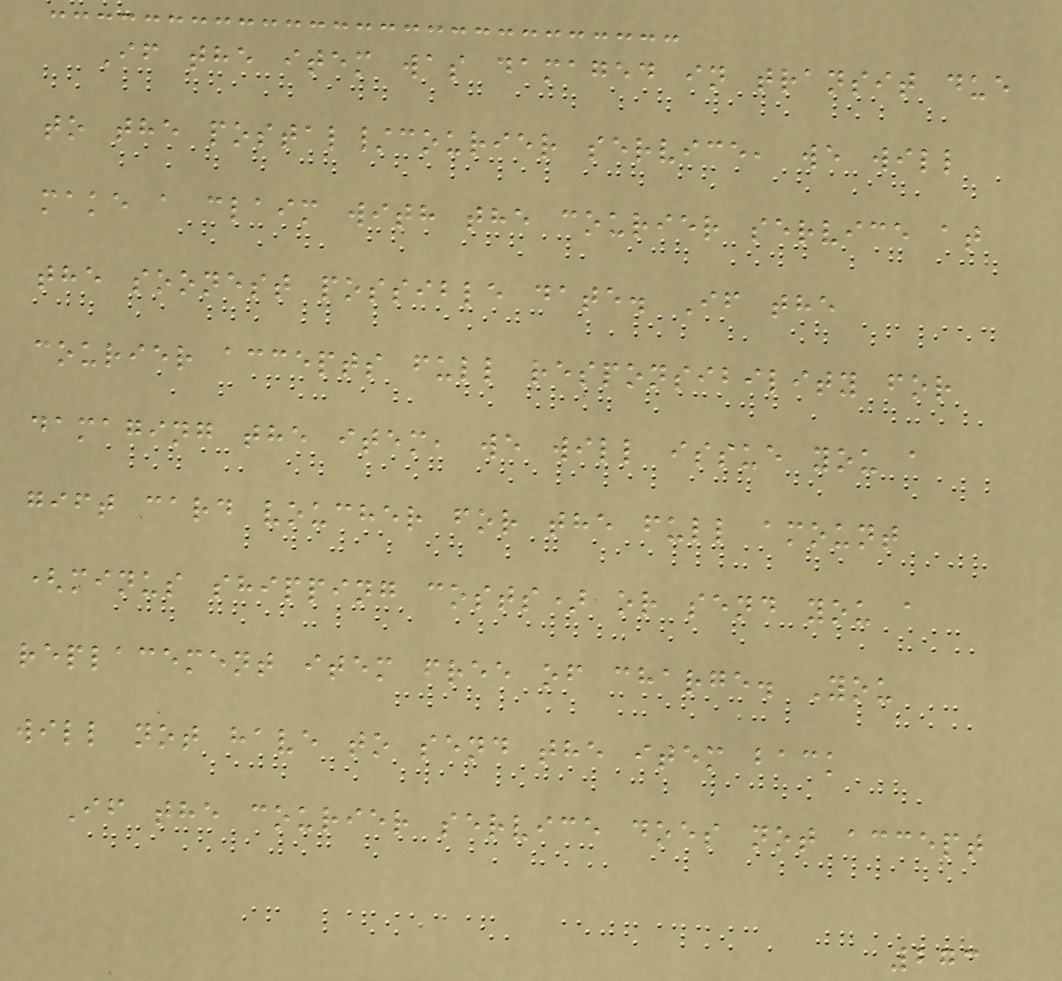If the item was damaged in transit due
to the postal/courier service, we will
make a claim with the courier service at
the soonest possible date. If the
courier accepts full responsibility for
damaging the item, we will issue you a
gift card voucher for the full amount
(minus shipping costs) or send you a
replacement item free of charge. You
will not have to send the item back
If the courier service does not accept
273
